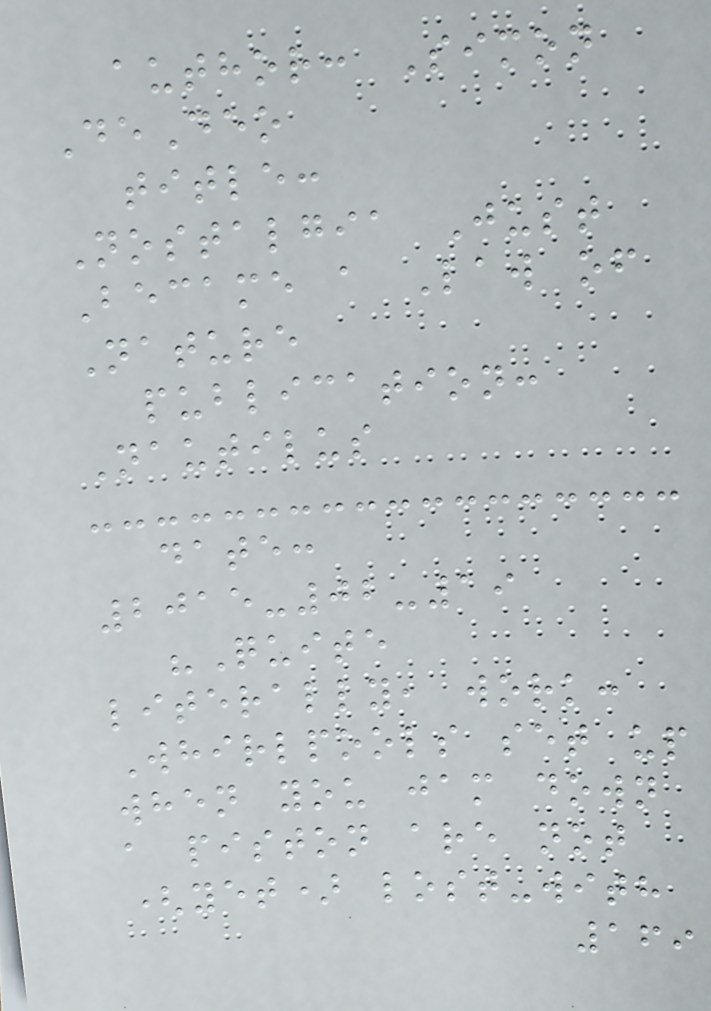author: Simon
DeDeo
title:
Nostalgia Just
Became a Law of
Nature
publication:
Nautilus
date:
2015-02-19
"Quite
literally, work:
Whirlpools set up
when you jam down
a piston are not
(yet) lost-with
169
